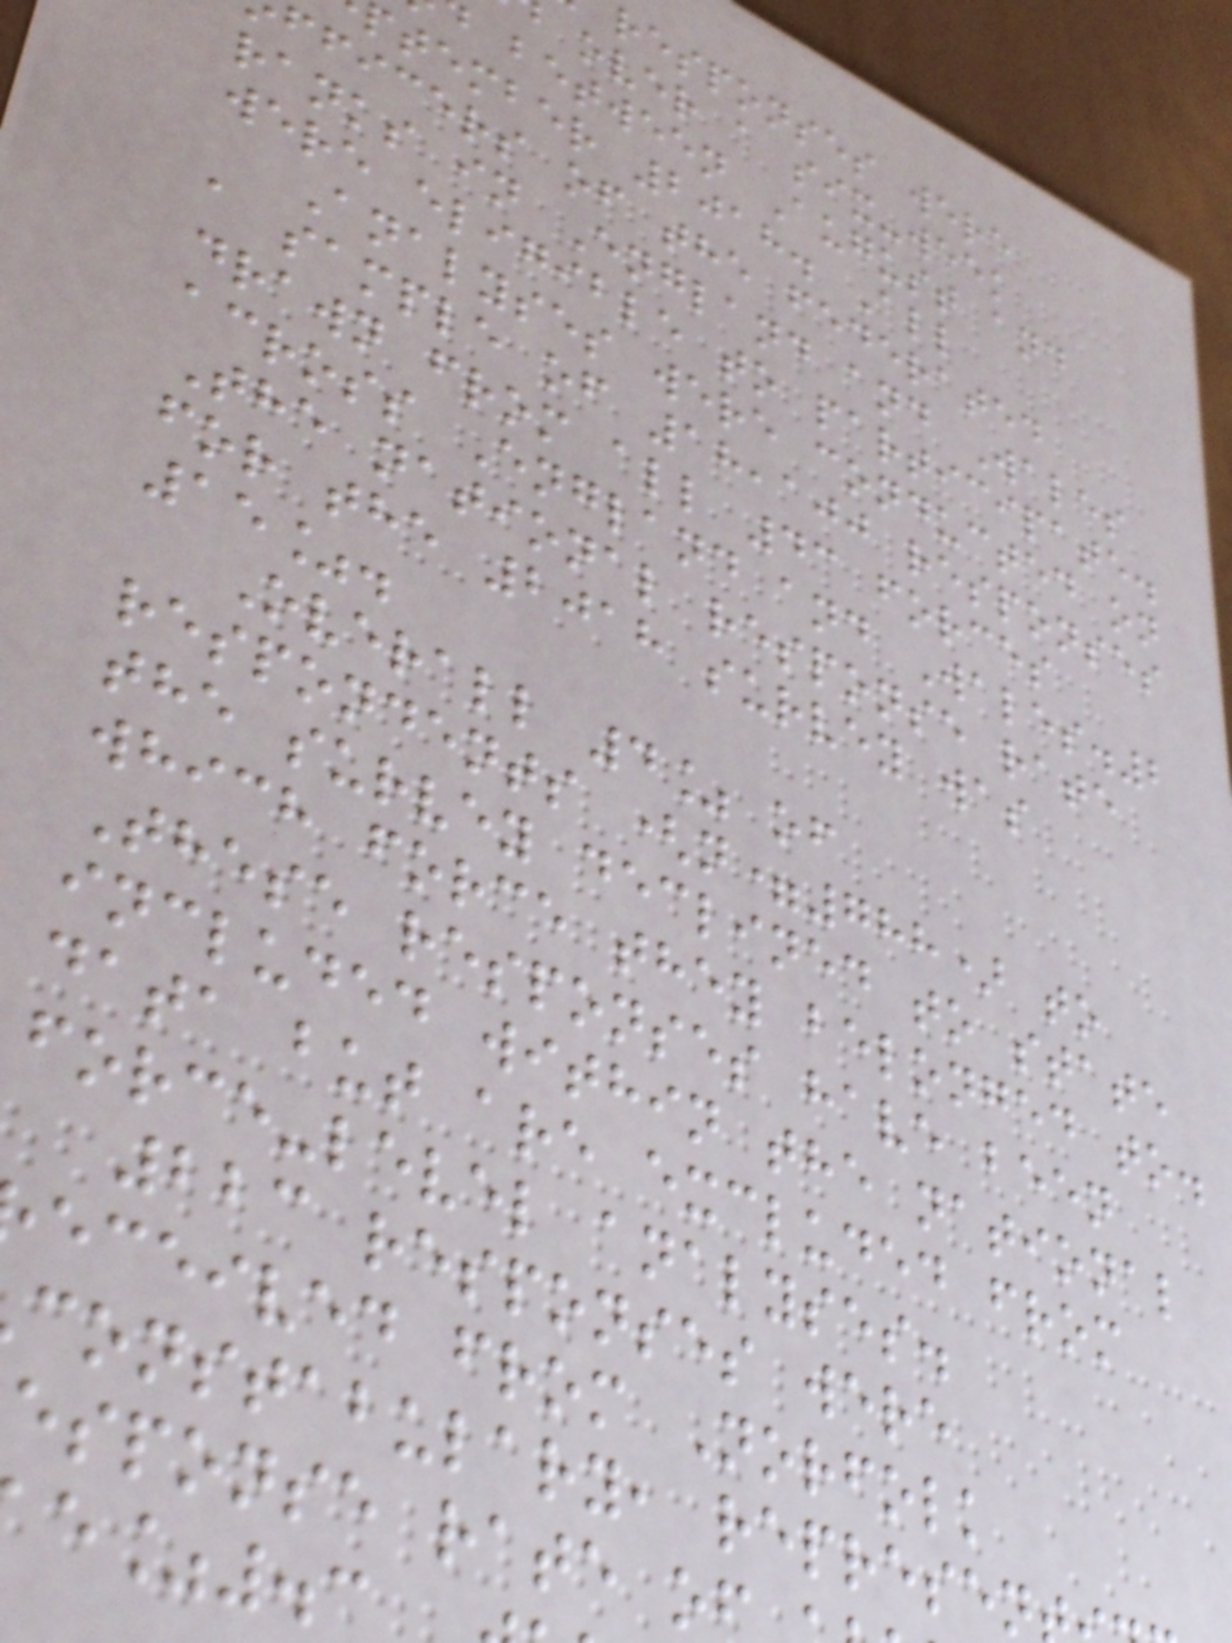responses were
over a six-week
between August and
tember 2018. All
fficers of the federated
ranks in England and Wales
were eligible to participate.
Analyses were conducted on
a sample of 18,100 responses
drawn from all 43 forces
across England and Wales.2
The national response rate
for the 2018 survey was
15%.
Overall 4% of
respondents (n=788) to
the survey declined to state
which force they belonged to.
These responses have been
included within the national
data but are excluded from
force-level analyses.
223 responses were
eceived from Norfolk
constabulary, represen
esponse rate o
